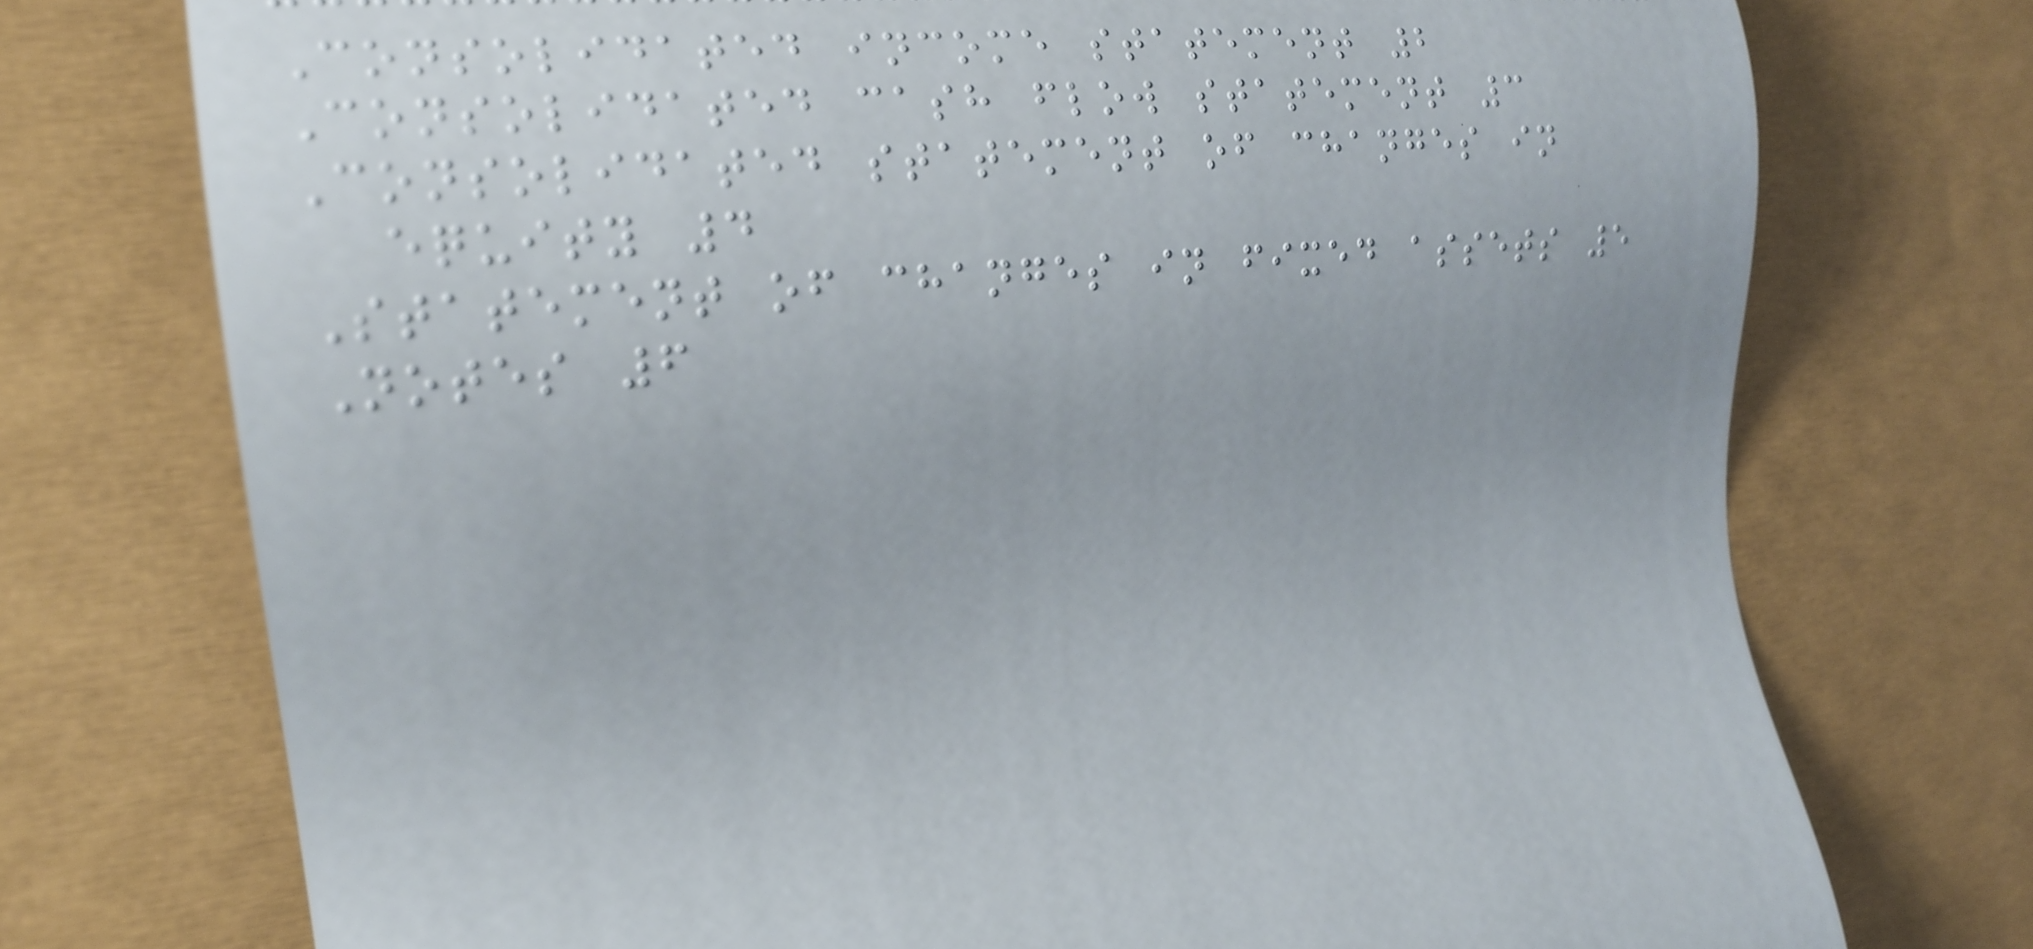Consolidated income statement 2
Consolidated cash flow statement 3
Consolidated statement of changes in
equity 4
Statement of changes in fixed assets 5
Notes 6
